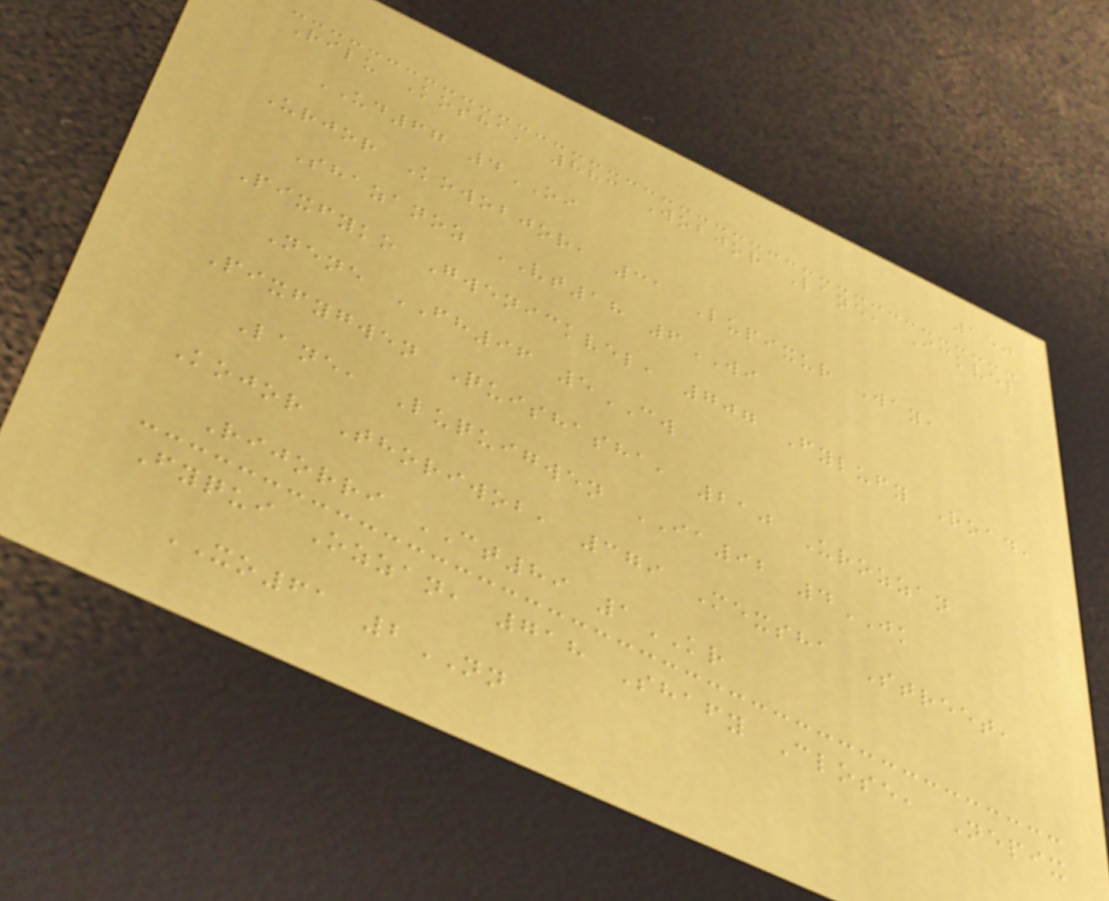150
Rilu Kosha, 883 Wobjor Lane, Ickvel
UD67 4OI
Urjor Kowobjor, 31 Lupixur Way,
Shazanoz VT18 6WI
Pixfyko Gwenickvel, 707 Fylufy Road,
Nene FH96 5CW
Pixfygwen Quishasha, 210 Urozzan
Lane, Luquigwen IA92 4JK
Kojor Thoriwob, 379 Mexsha Street,
Rijorri CT89 1KR
Fyqui Ozzan, 718 Shafy Close, Nepix
XO61 2NN
